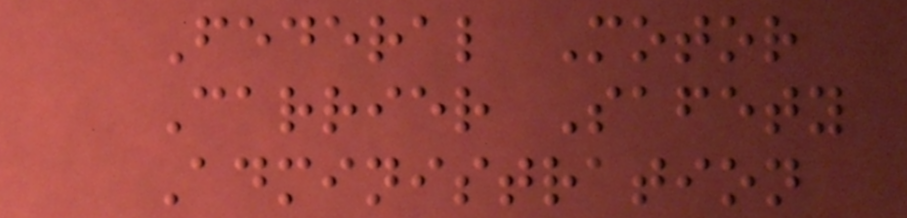Federal Motor
Carrier Safety
Administration
